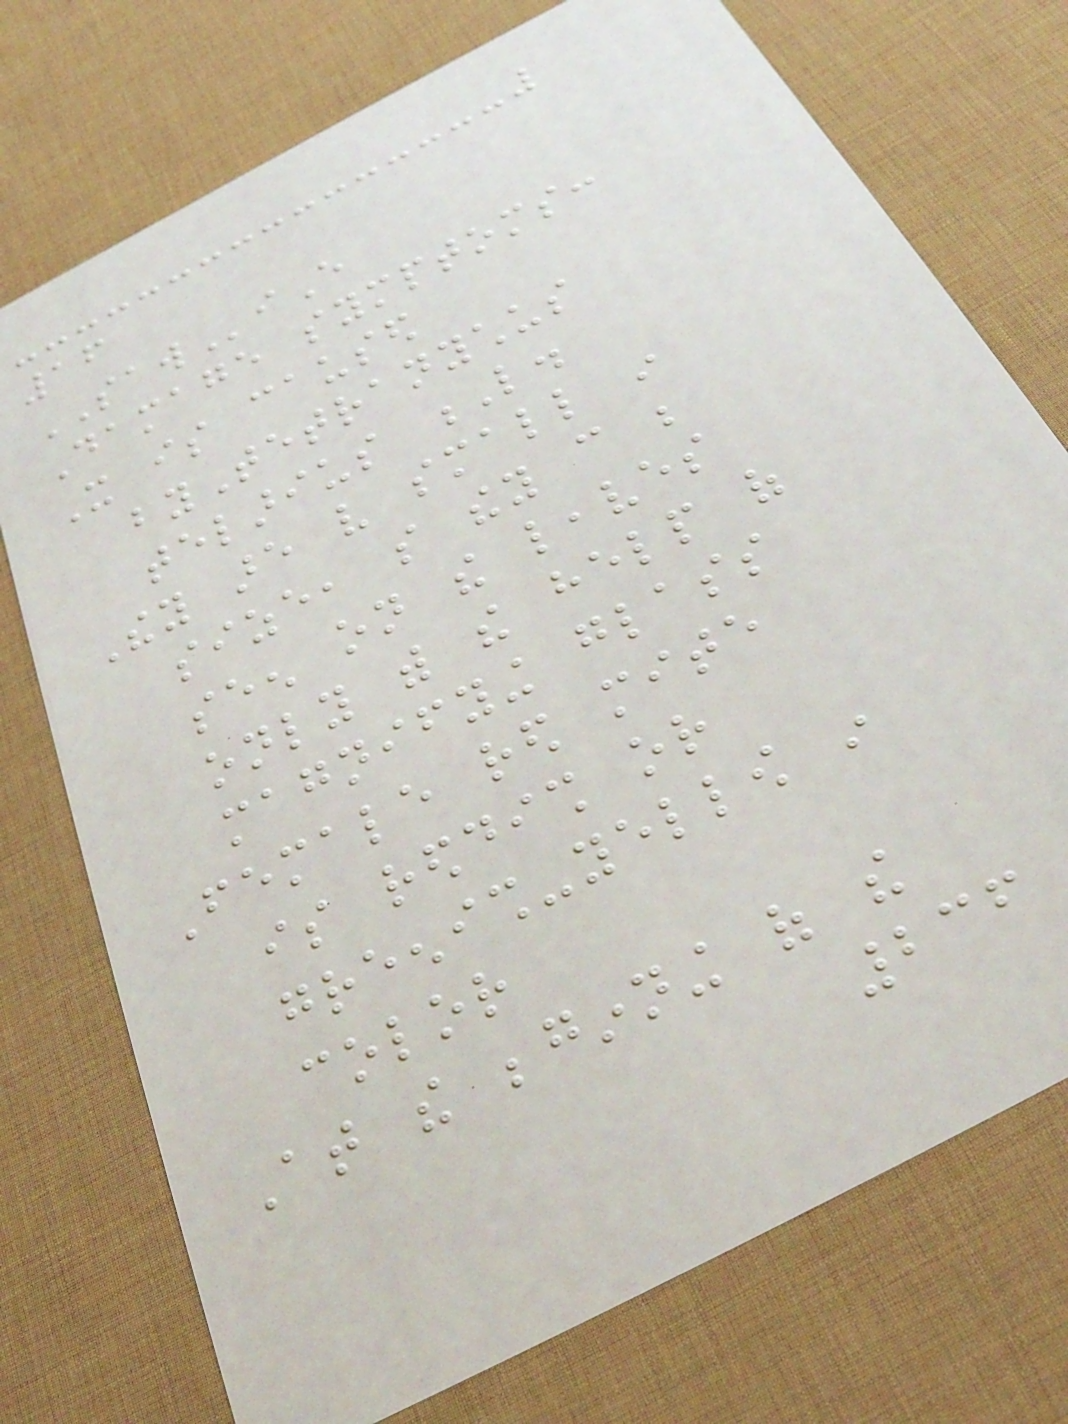16
SAWiE
Damage symptoms:
It is caused
byTetranychus
telarius L.
They are very small in
size, so they can be
seen on the leaves
only with the help of
magnifying glass
Female red mite
is reddish or
greenish-yellow in
color
At the beginning of the
236
